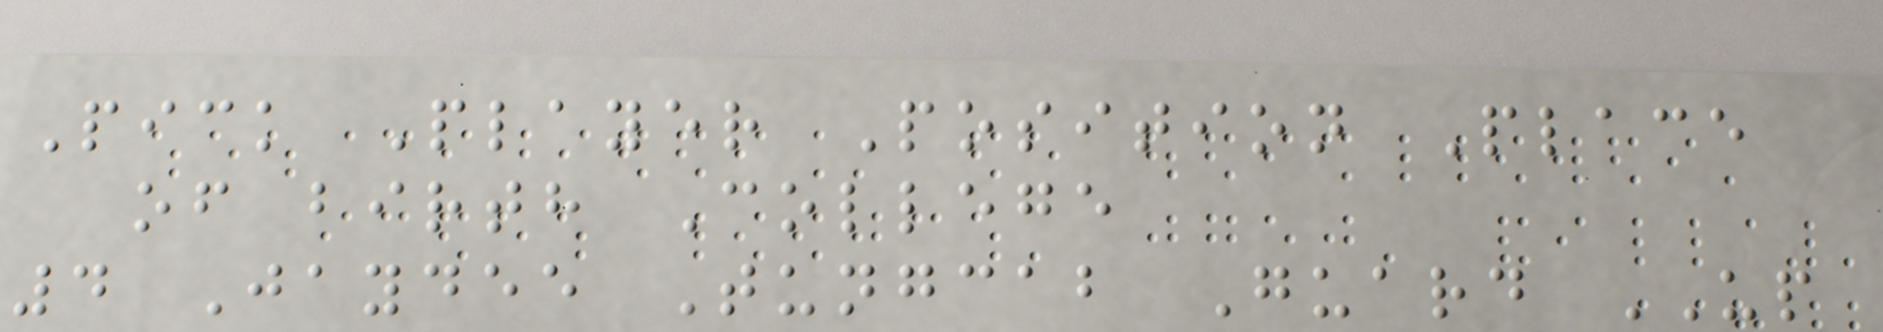Pick Player Position Place
of birth College
4 Jaydee Tungcab Guard UP
